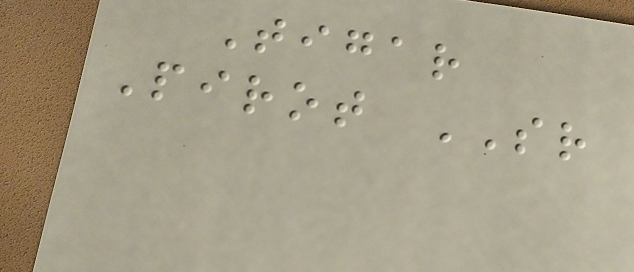Tigar
Pirot SR
